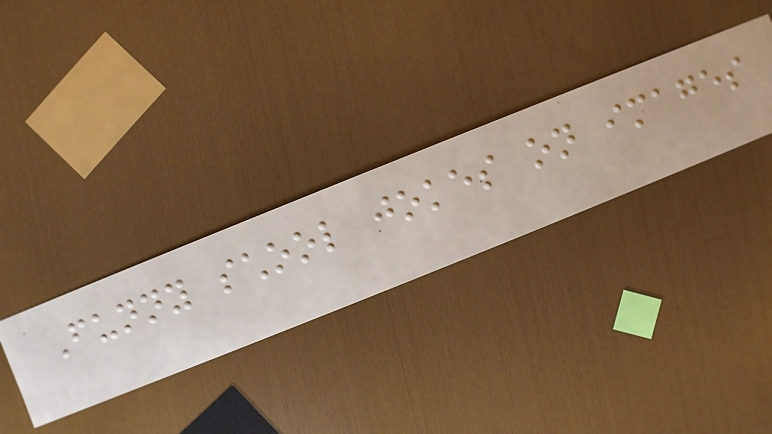Funny school jokes on images
